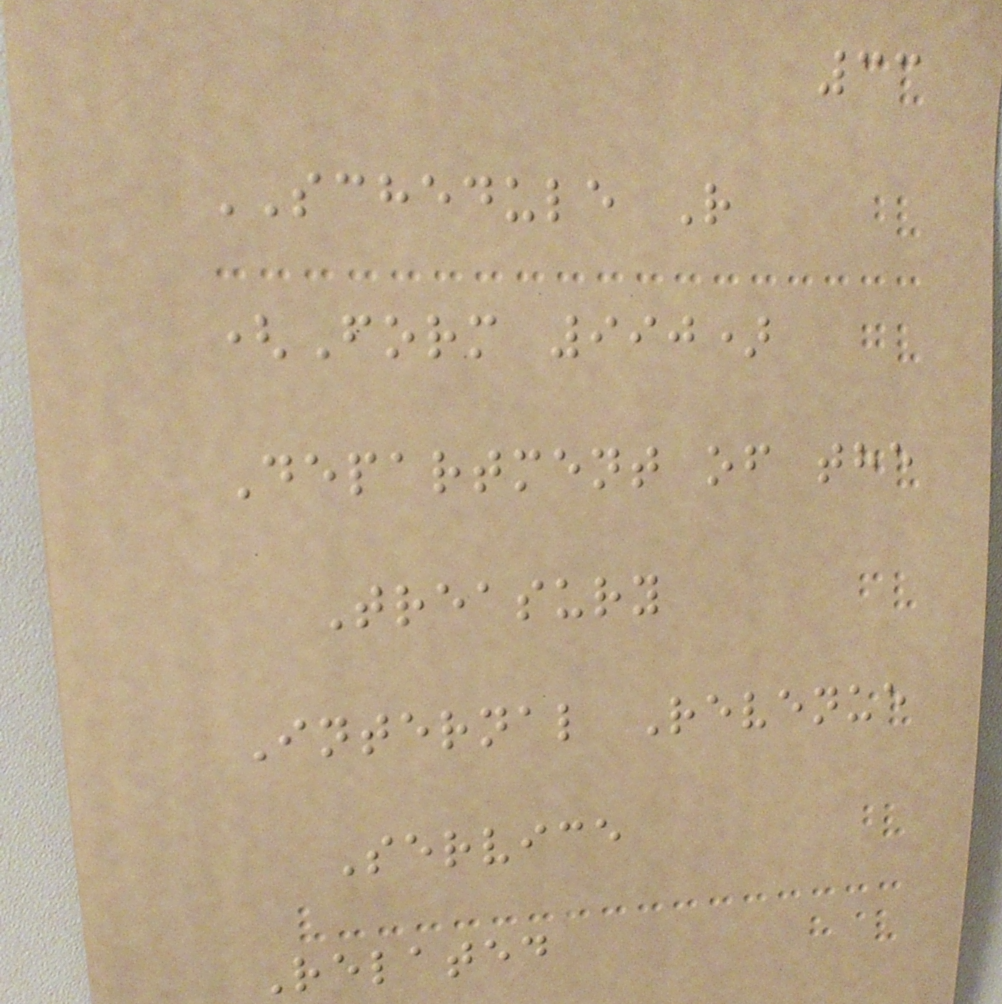33
SCHEDULE R
(Form 990)
Department of the
Treasury
Internal Revenue
Service
Related
